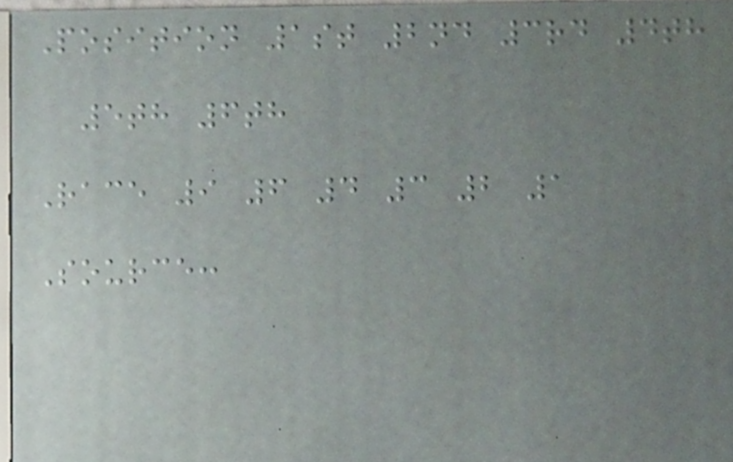Position 1st 2nd 3rd 4th
5th 6th
Race 9 6 4 3 2 1
Source:
